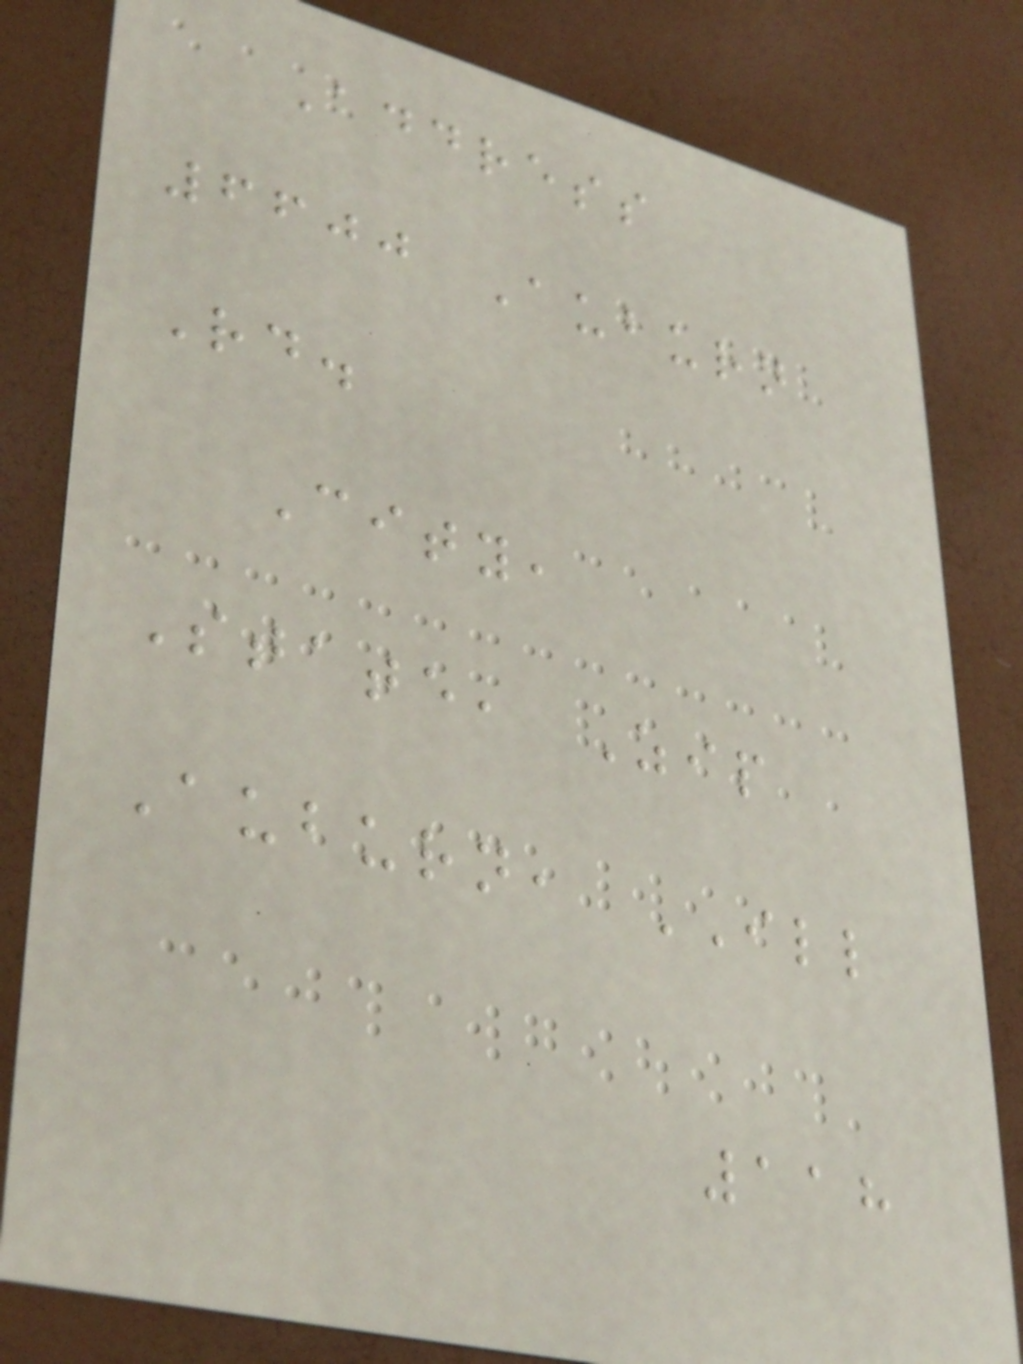Address
6600 Auburn
Rd.
City,
State, Zip
Auburn, ILL
118
